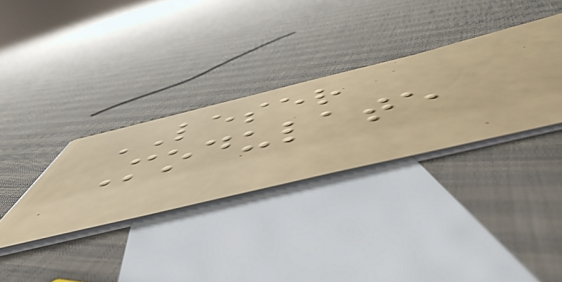LESER
Modulate
